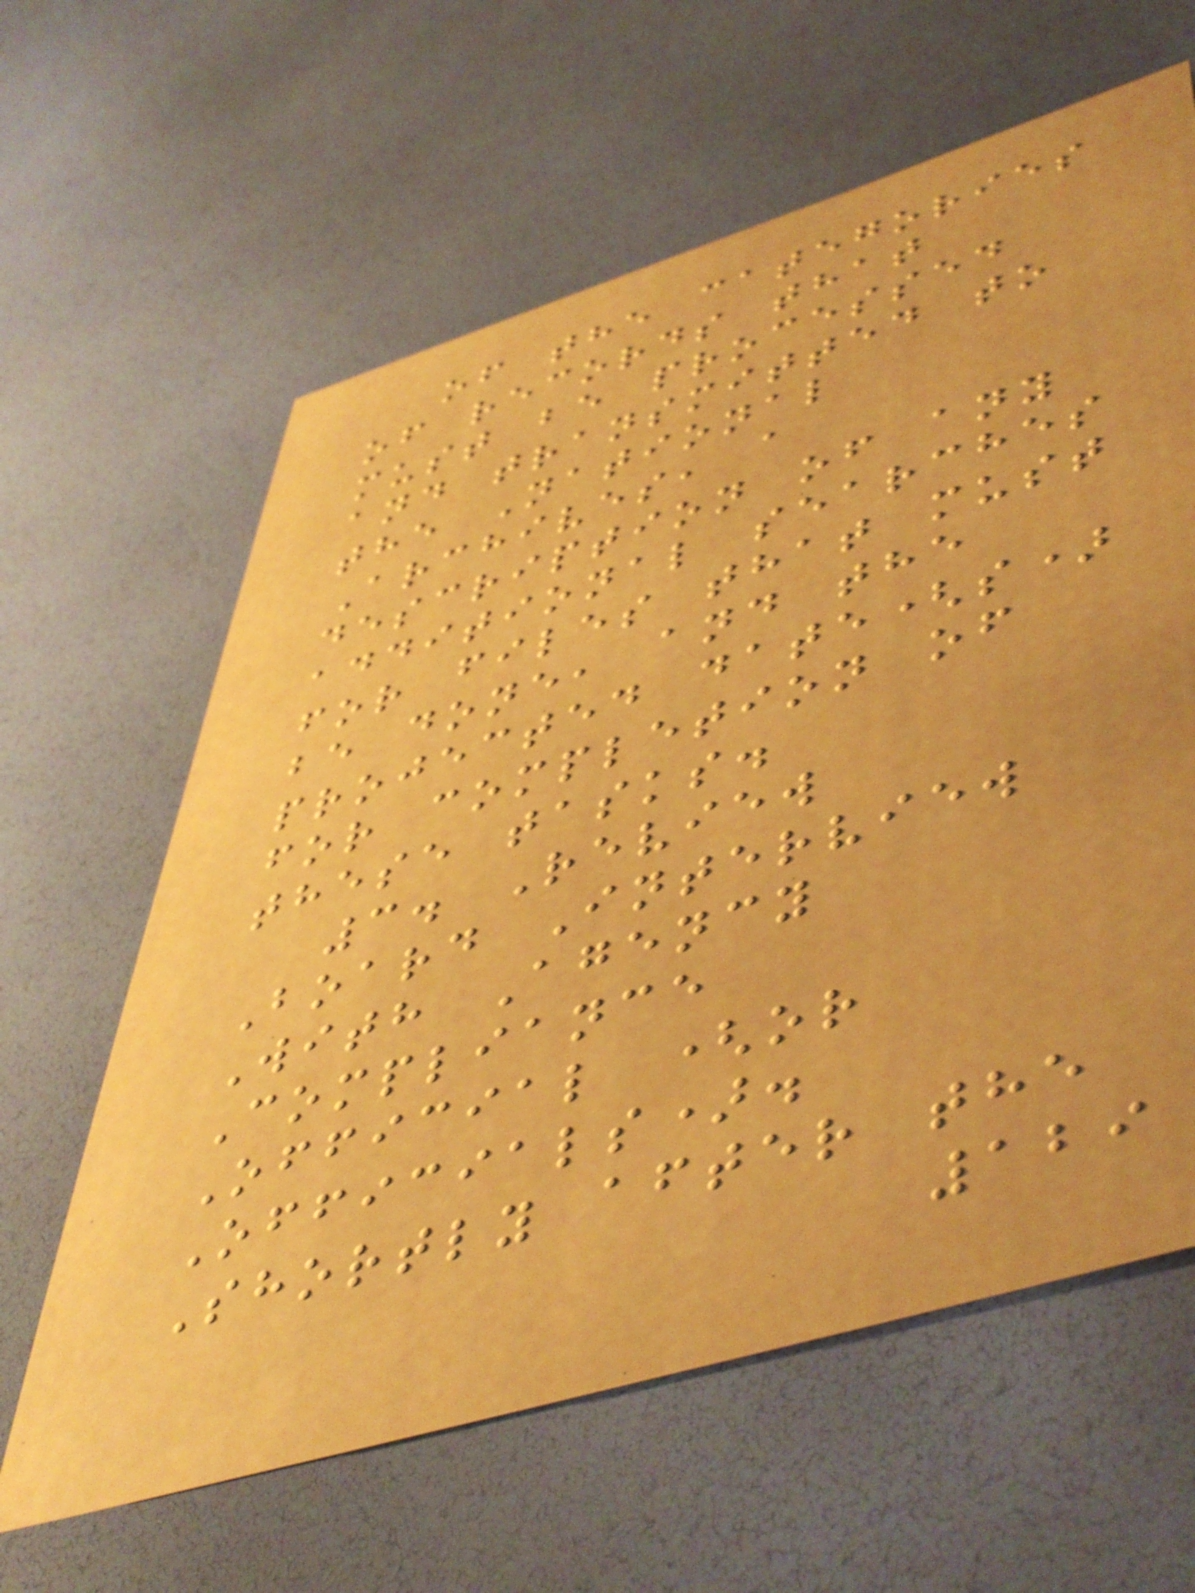of the categories
of records that
must be processed
and transmitted to
the National
Archives, a
description of any
additional searches
for files that must
be done, and the
projected date(s)
for completion of
these tasks.
3. Review
Board Interview
With Agency
Compliance
Official (or
Officials).
Shortly after the
129
